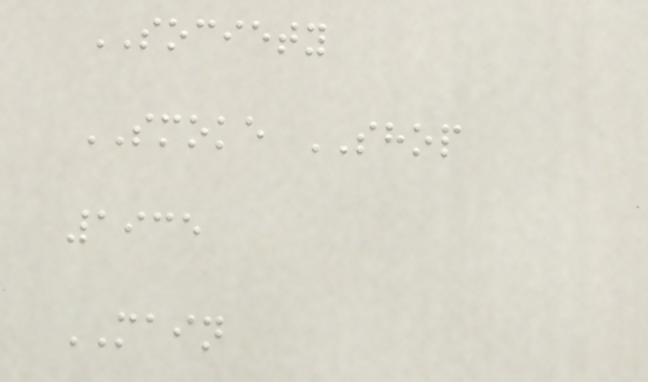SOCIETY
SMOKE SHOP
1935
MAIN
